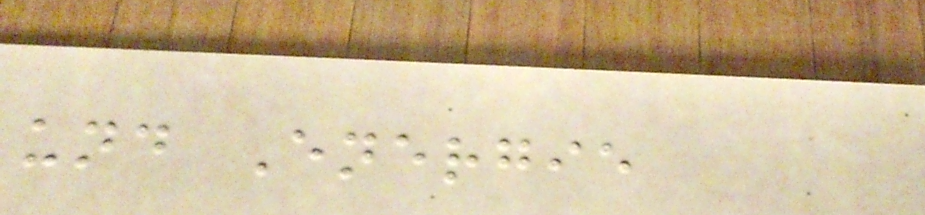und Energie
